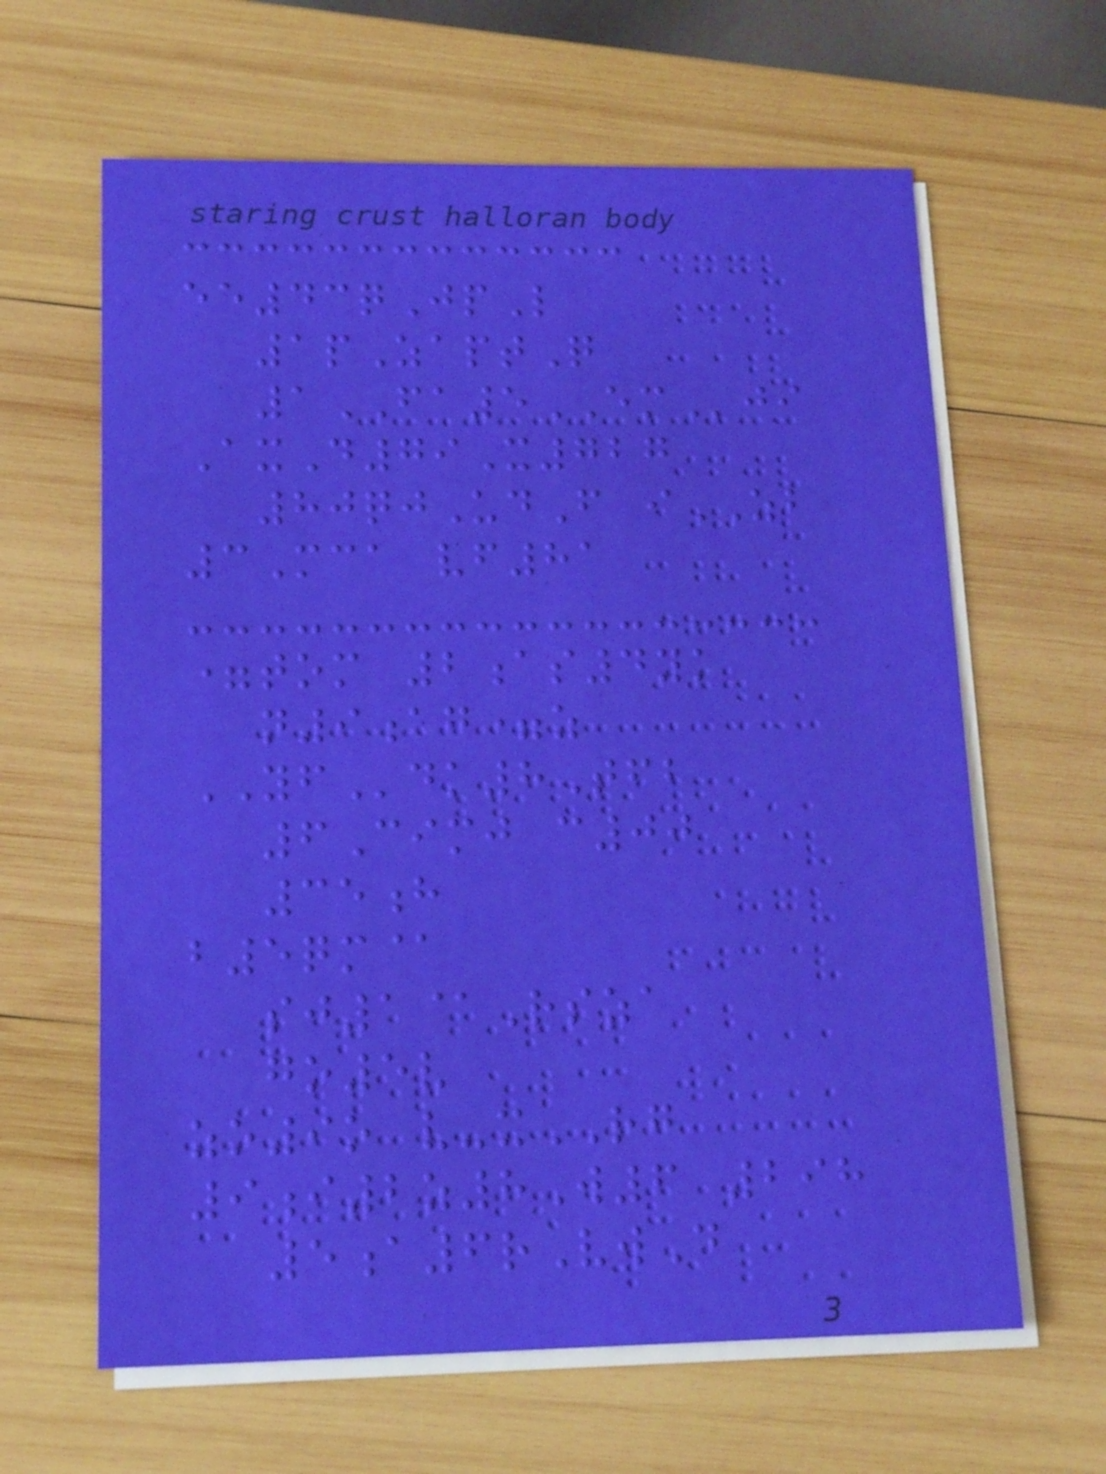ee43qJpL
1pZaptQ
1FA5EMji
AxD79X727
80qjUdF iZB
3Mca vf81
=tom 2as4yk
n9ag=z
YFdk8Tfb
6Cimj c00
35h
b5qm@
sj1@Rsza
go5v
zo9o v-xRG
9i2z8W6 298
5a6rVwD
